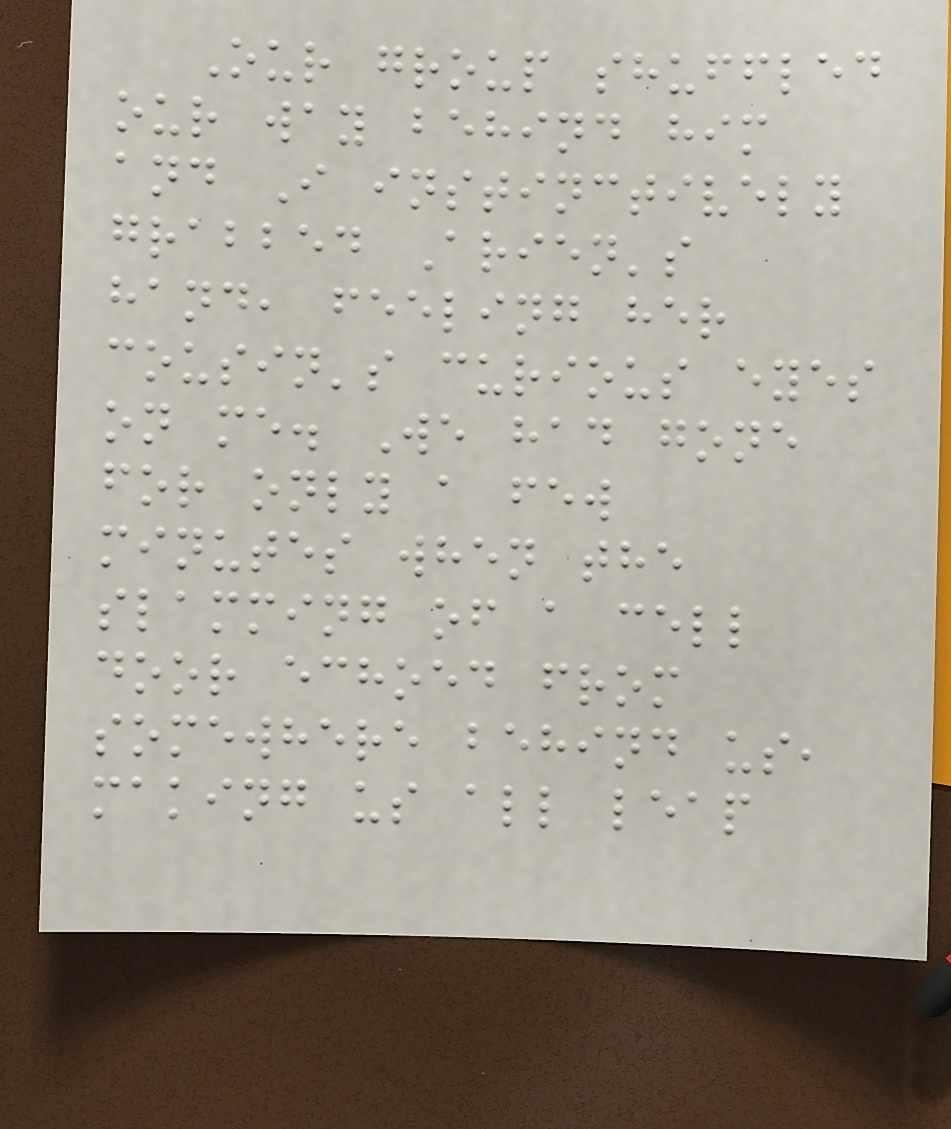Our group shuffled
our way behind him
and I instinctively
grabbed Arien's
hand, feeling her
cousin's curious eyes
on me. We had gone
for only a few
minutes when the
slamming of a cell
door echoed from
somewhere behind us,
making us all leap
